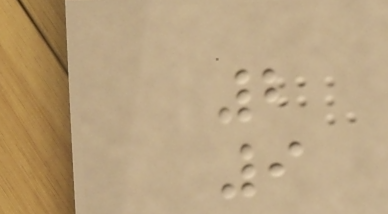2
9
